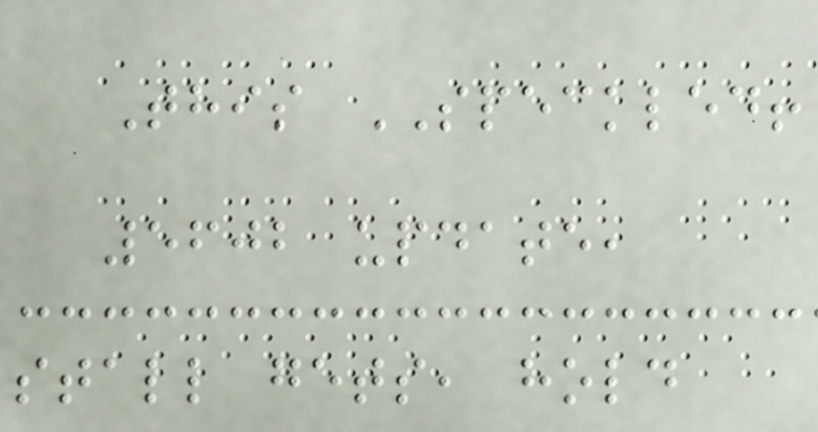This SPECKLED!
5602 update,
stall gets, hold
